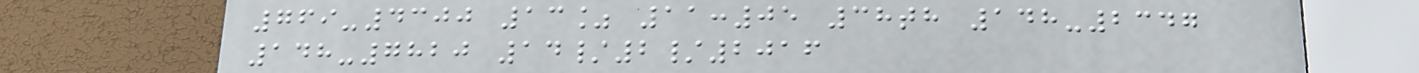769-4300 13% 11:05 38th 148-2347
148-7820 14/2/2016
